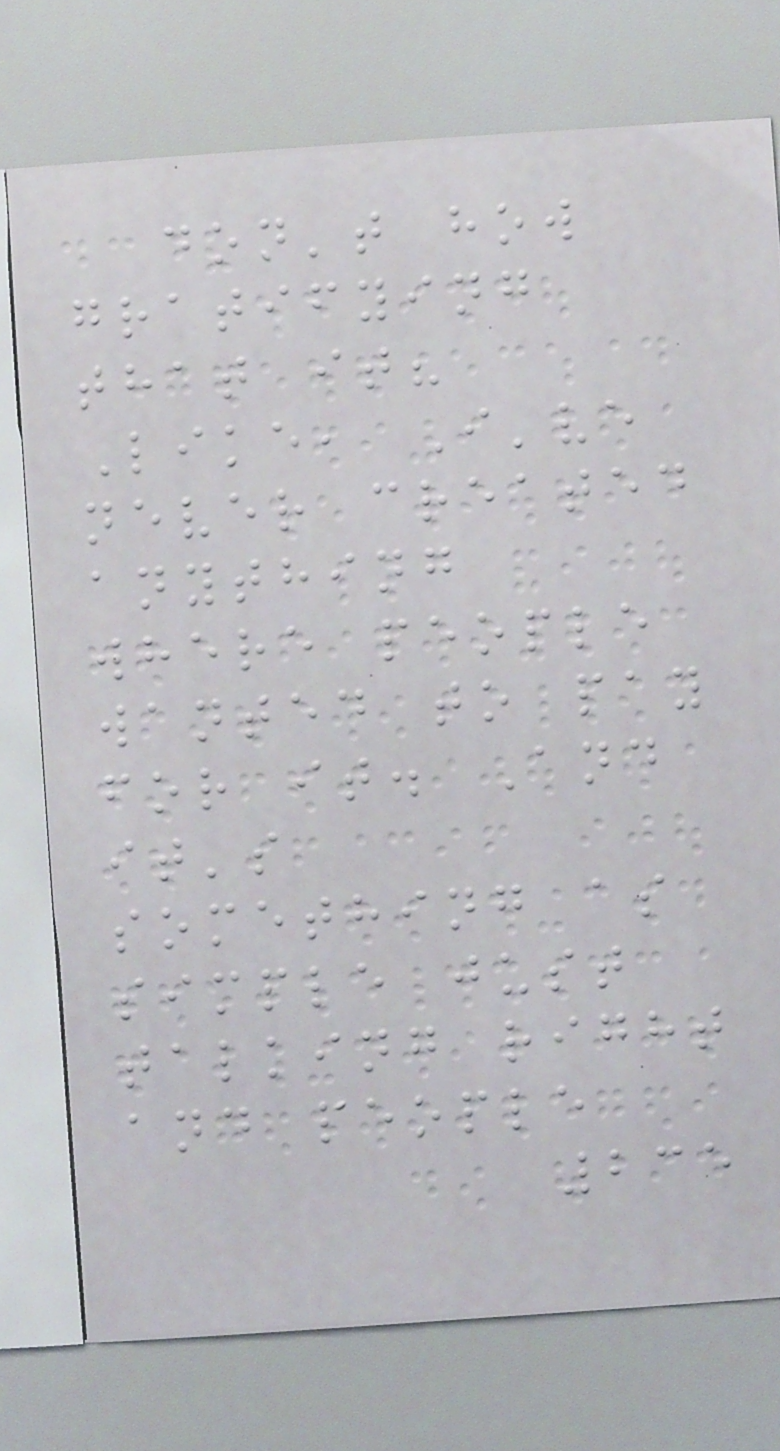don't how
gratifying
that it?
Like, I've
never created
anything
where people
wanted to pay
for it. And
it's
something as
simple just
talking right
and people
235
